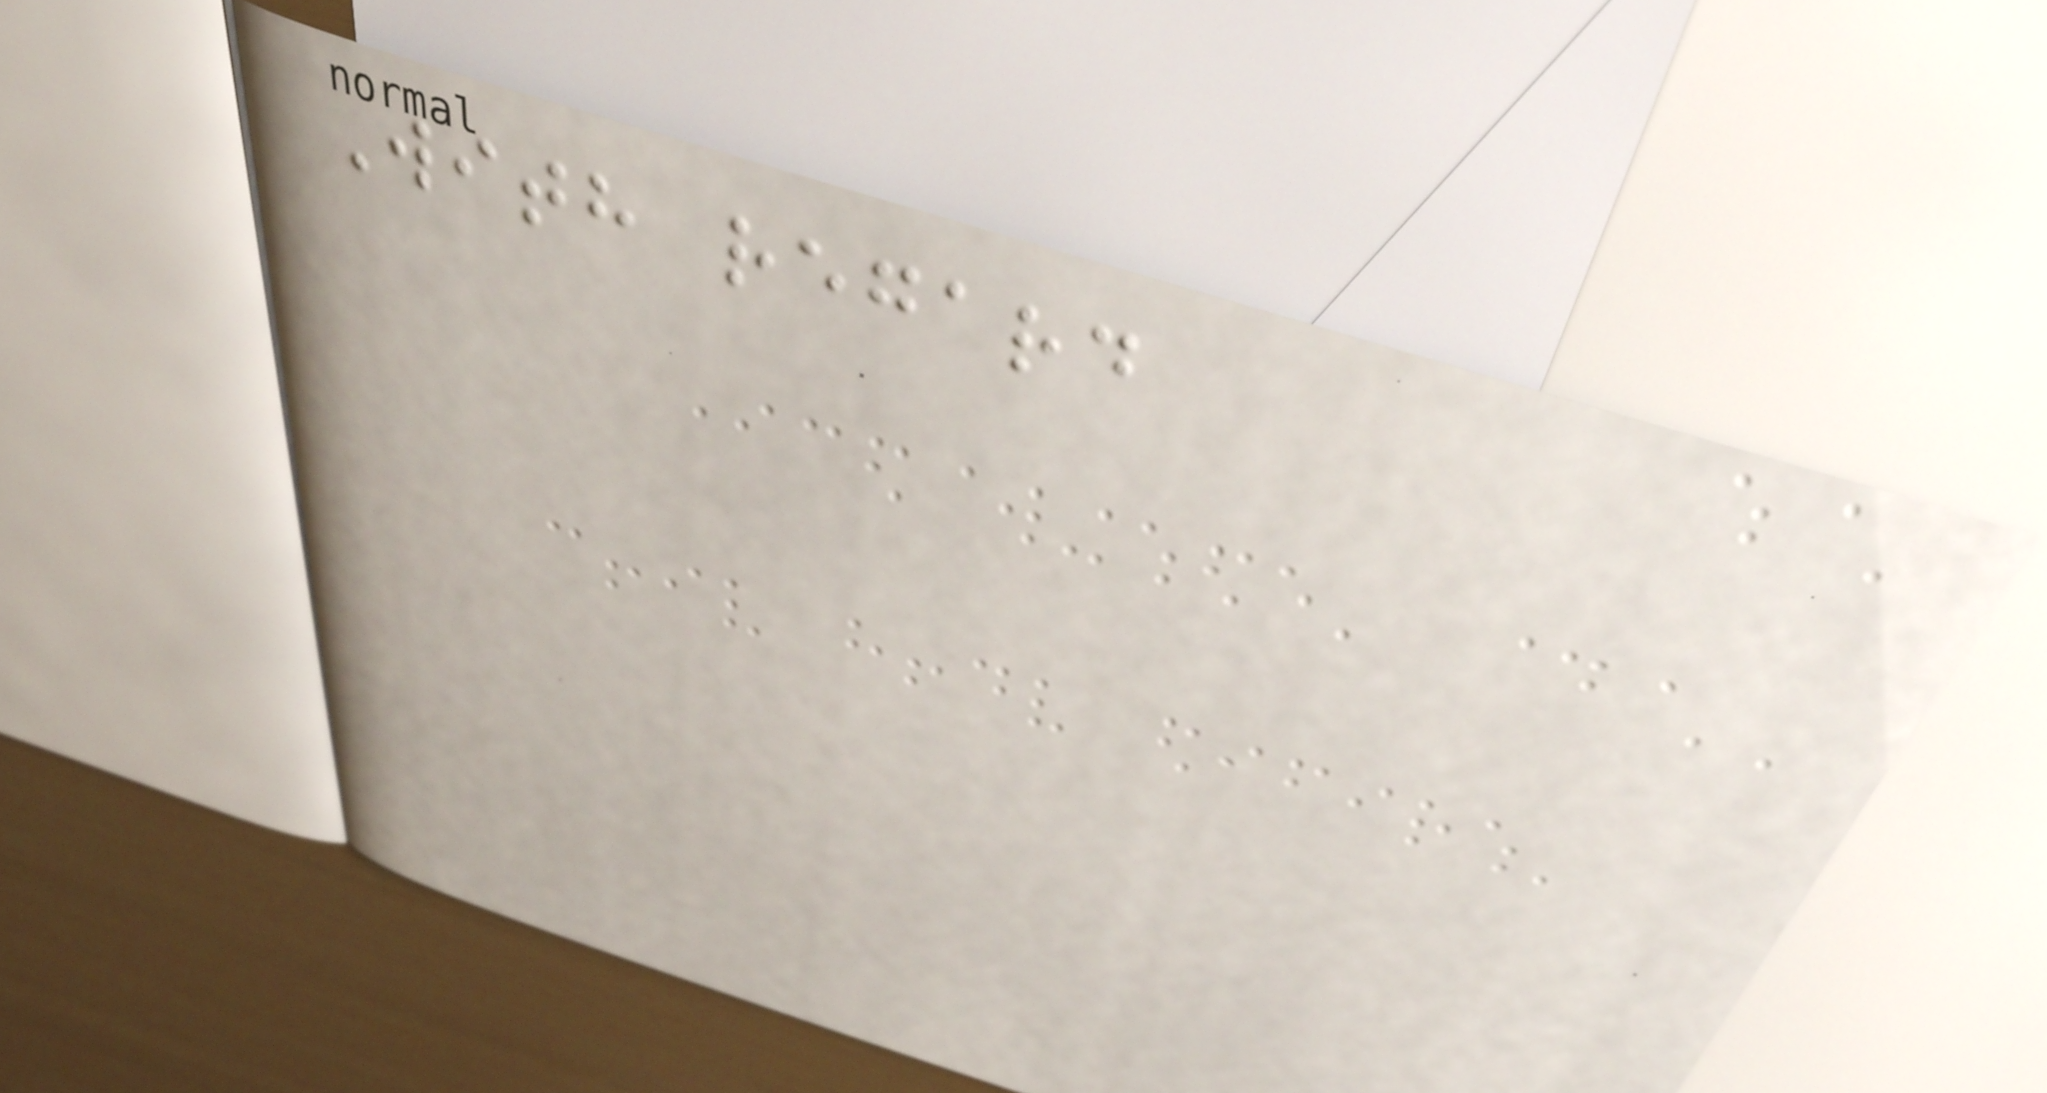With regard
